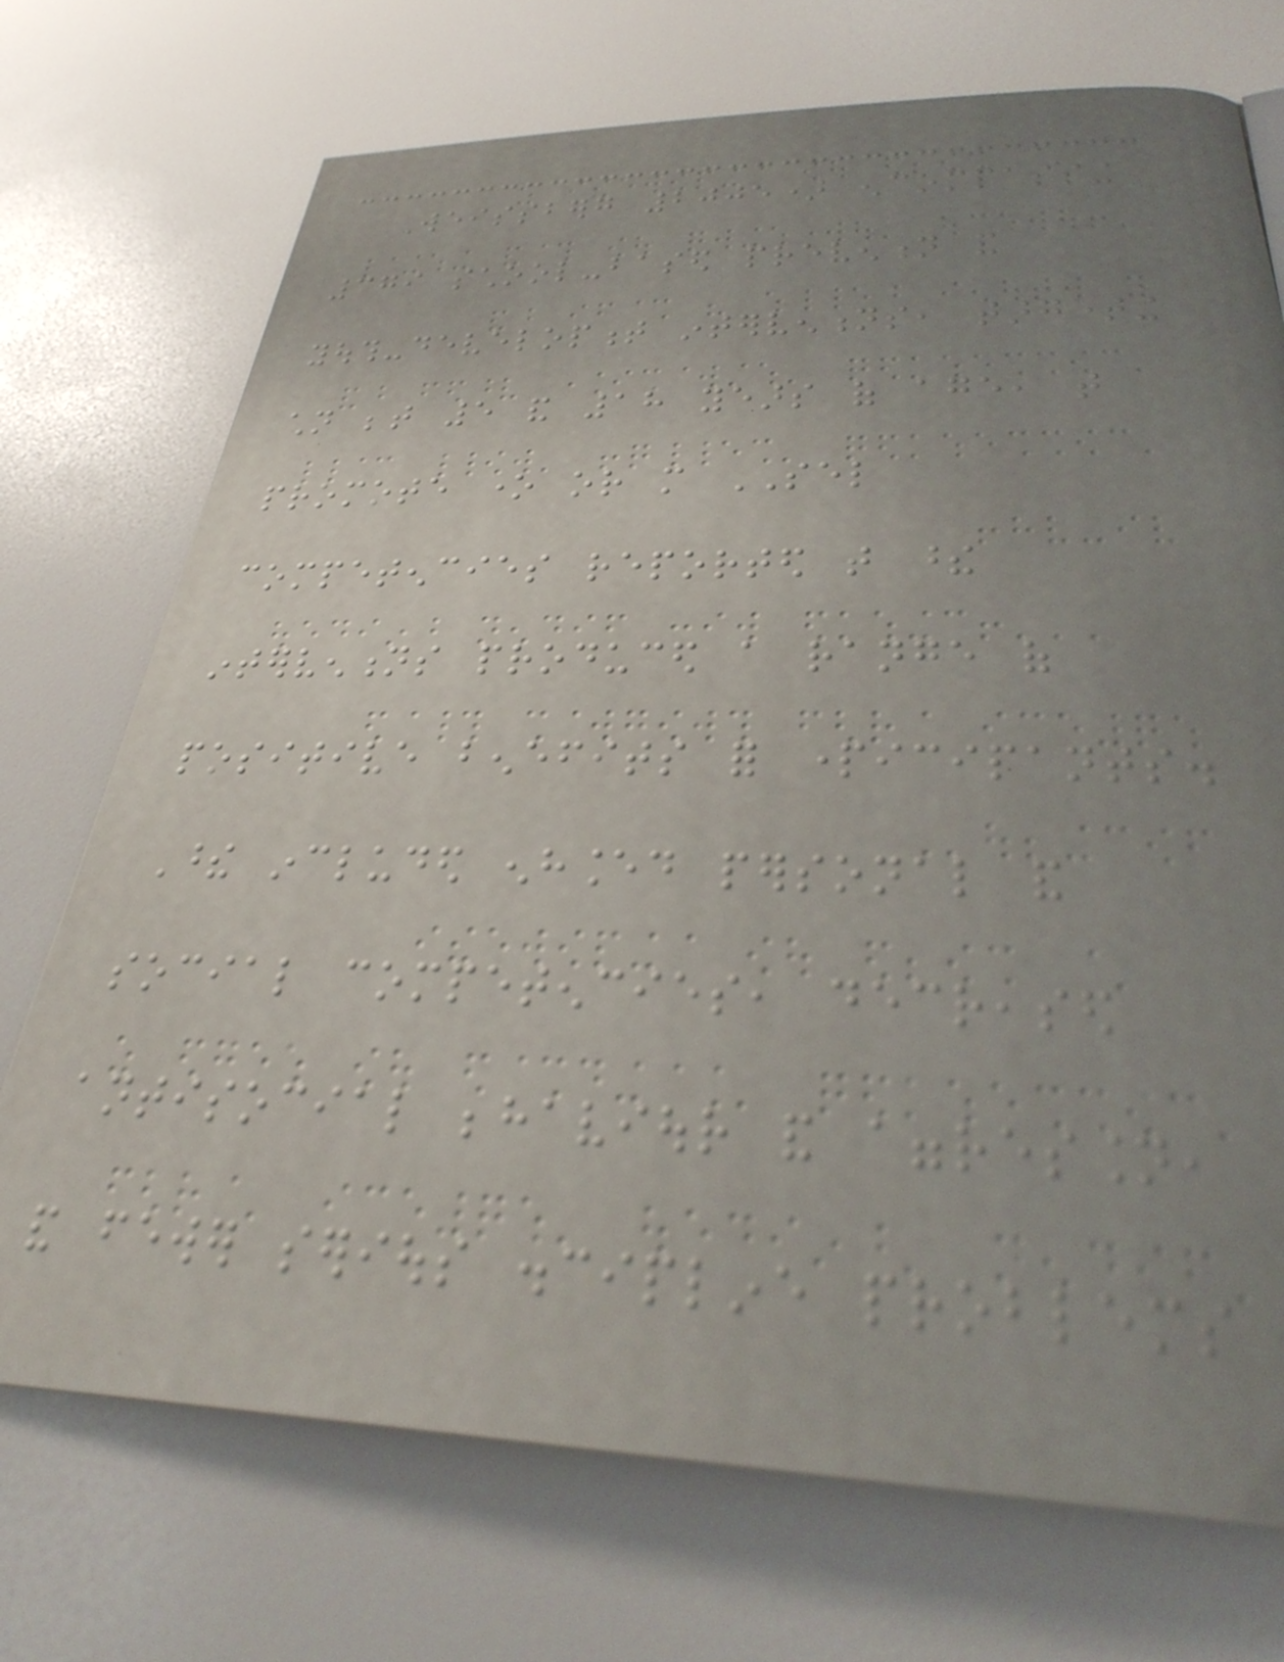Weissberg 2005) encompassing
379 school-based prevention and
youth-development interventions, targeting
children between 5 and 18 years of age, that
promote one or more SEL
competencies reported that these
interventions produced a range of
positive benefits for participants.
These included enhanced personal and
social competencies, decreased
antisocial behaviour and aggression,
and fewer serious discipline problems
